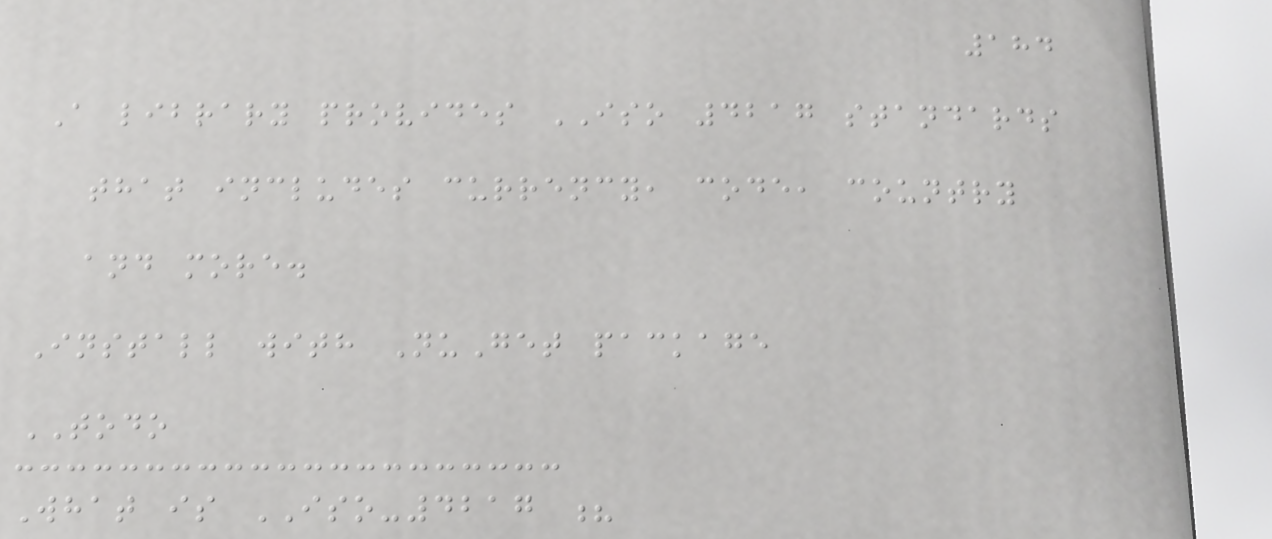184
A library provides ISO 4217 standards
that includes currency, code, country
and more.
Install with NuGet package
TODO
What is ISO-4217 ?
